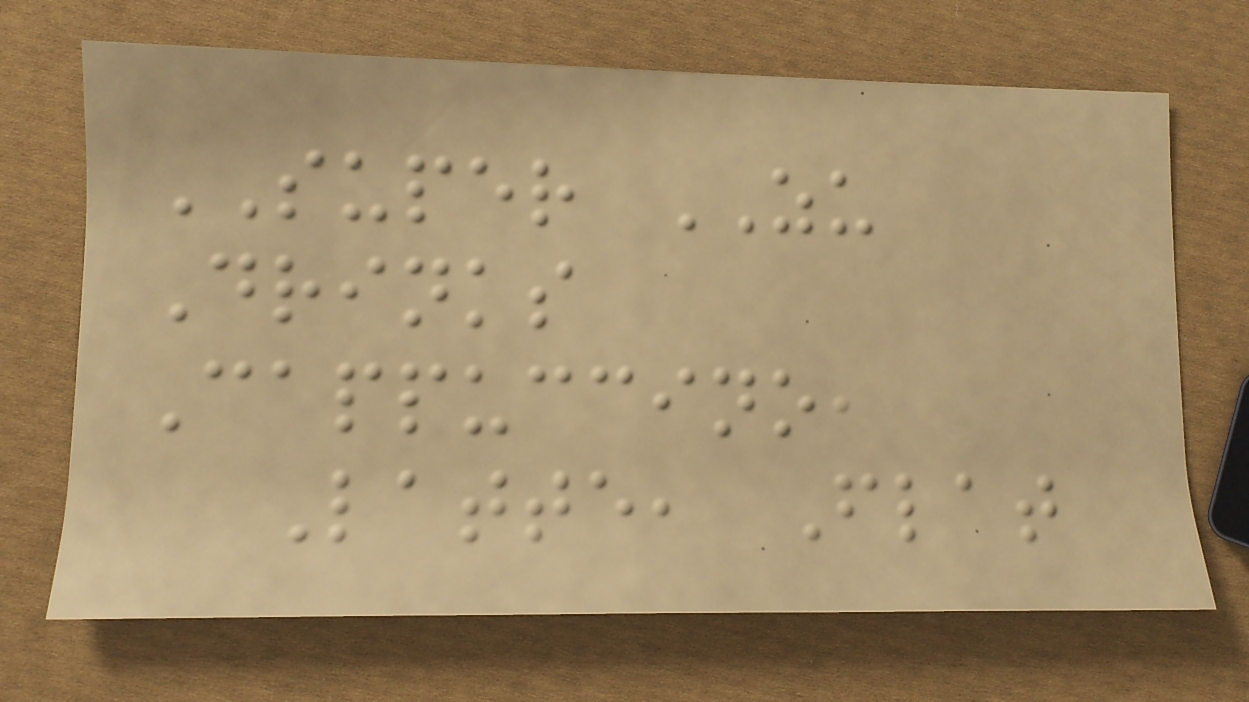SUPER ZU
Drinks
Cappuccino,
Latte, Flat
